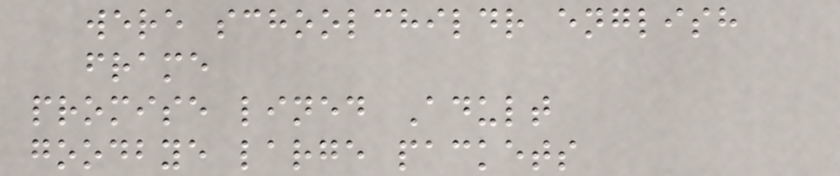were schoolchildr english
frame
promise lined Adult
goodbye large packets
